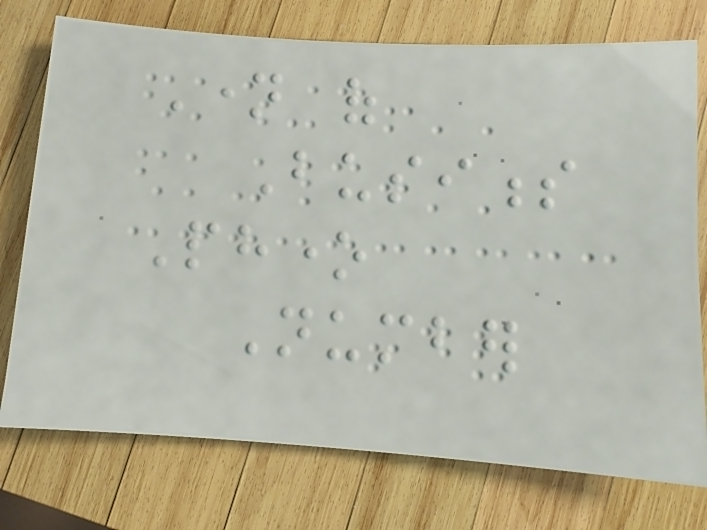Name of
Business
Phone
Number
